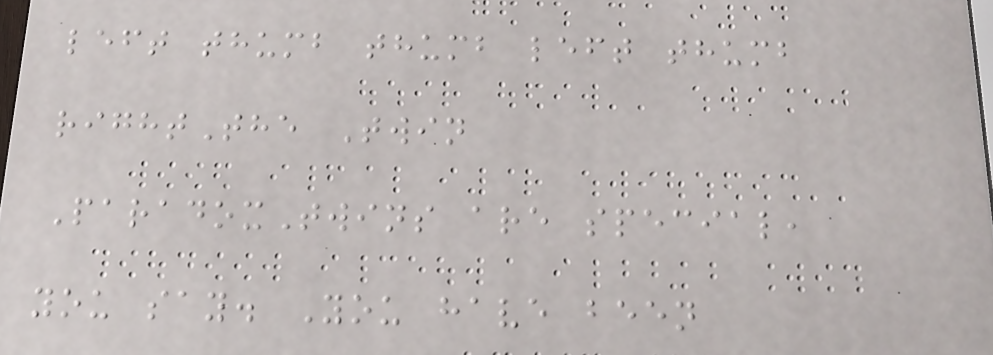left thumb thumb left thumb
rightThe Twin
ParadoxTwins are special,
you say. You have been
